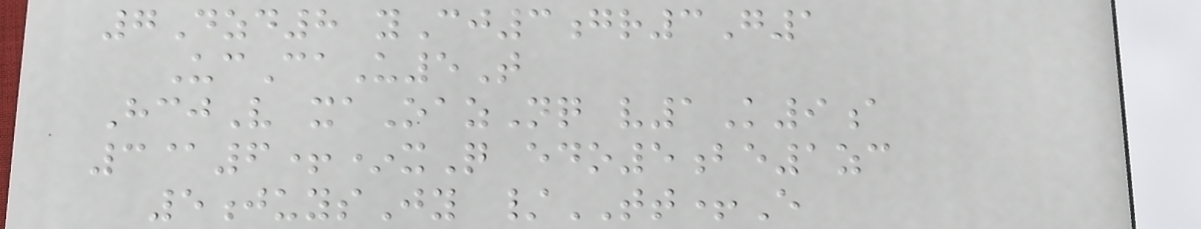7Dzd8 yCj3gr3G1
UcCaU5T
HcjV xaOazNq v1K9a
3@6+*xQ edo5be1zc
5juysJy /TT+E
